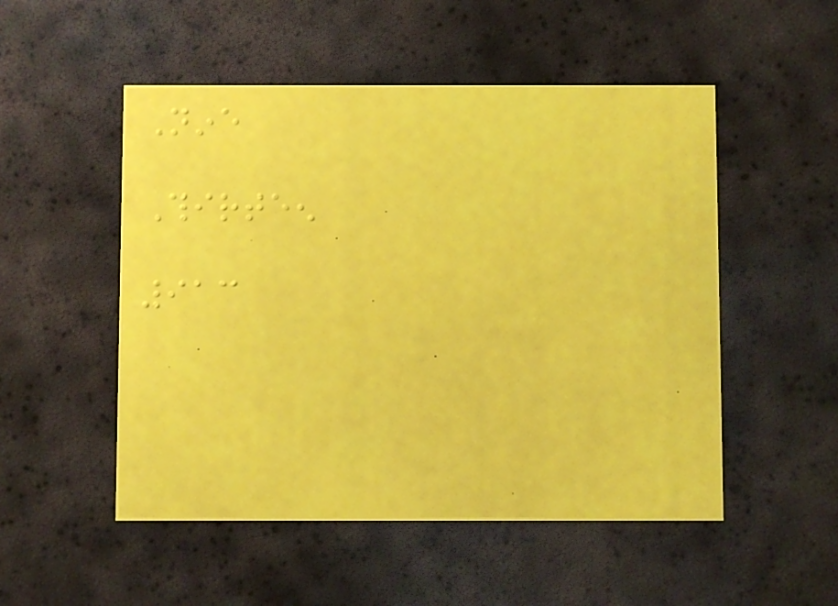Nine
Thirteen
913
